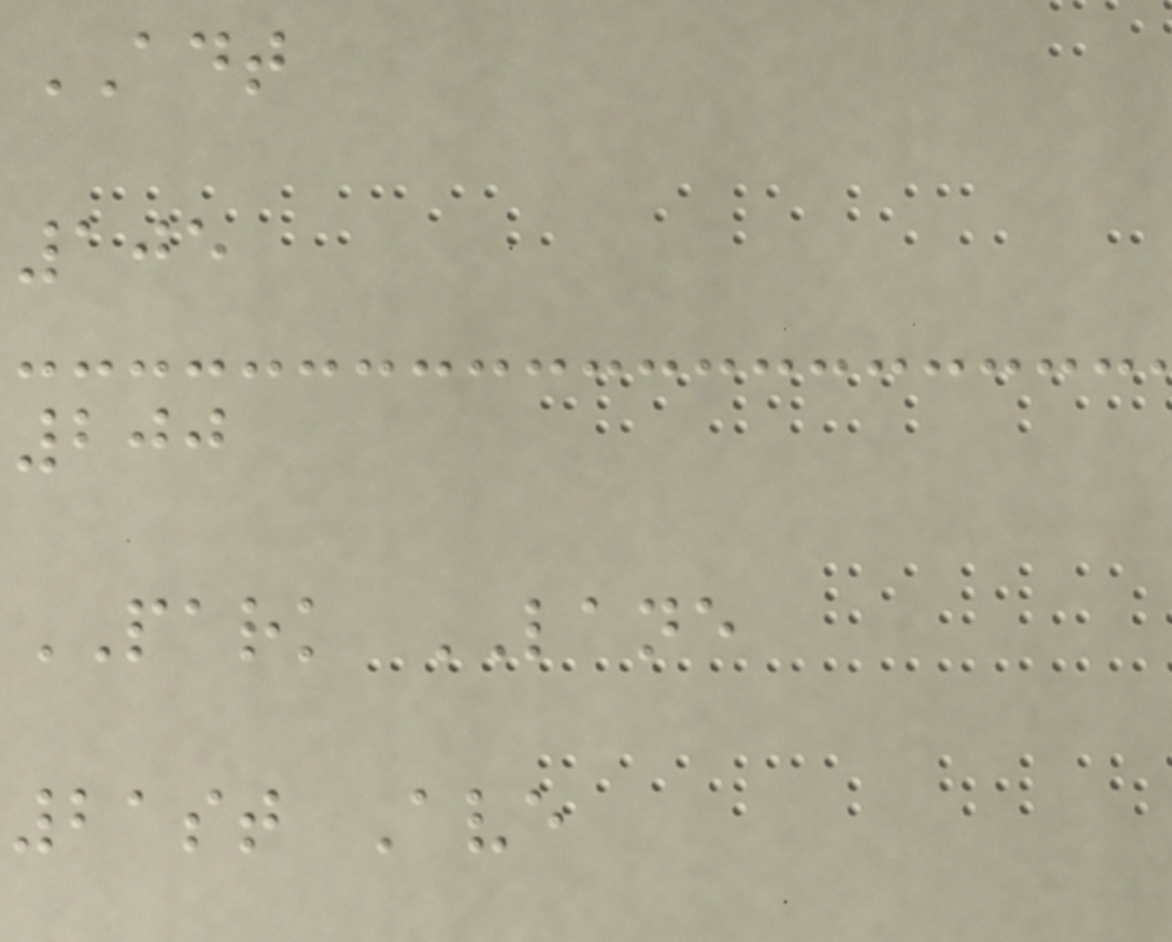ADT
105
200
PARK LANE
21st Ave
